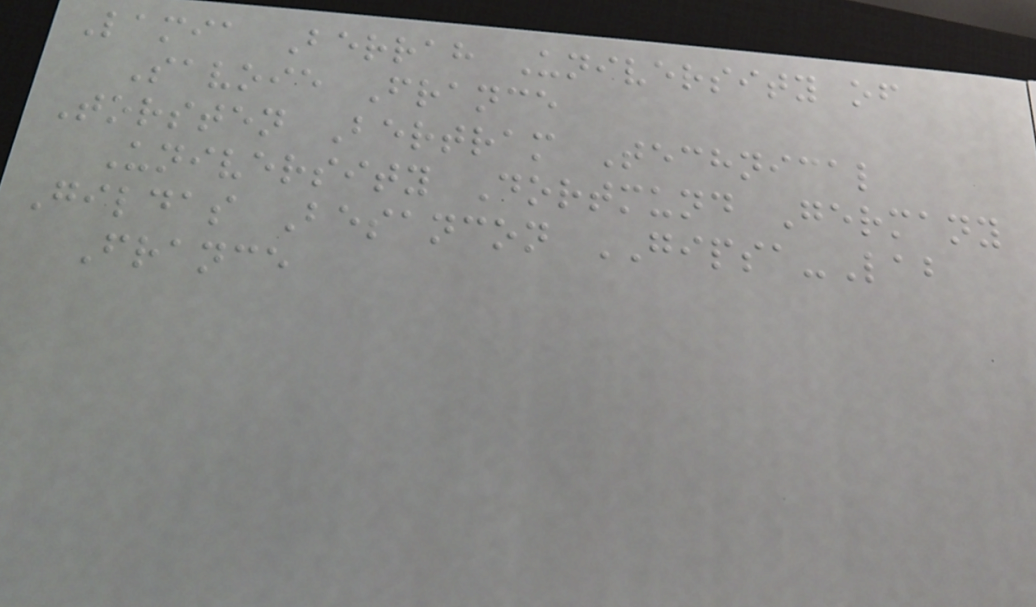Lamia Berrah University of
Savoie France
Torsten Bertram Technical
University Dortmund Germany
Gildas Besancon GIPSA-Lab
France
